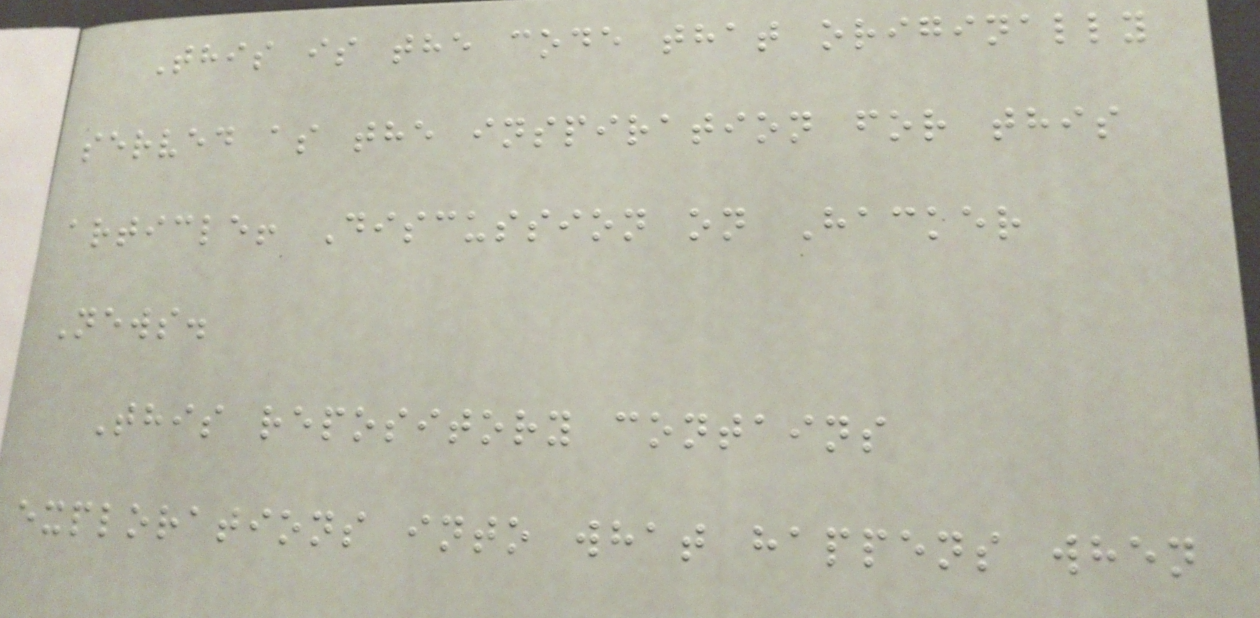This is the code that originally
served as the inspiration for this
article! Discussion on Hacker
News.
This repository contains
explorations into what happens when
